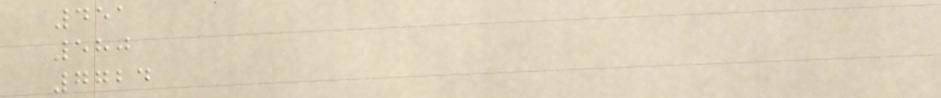451
580
7724
